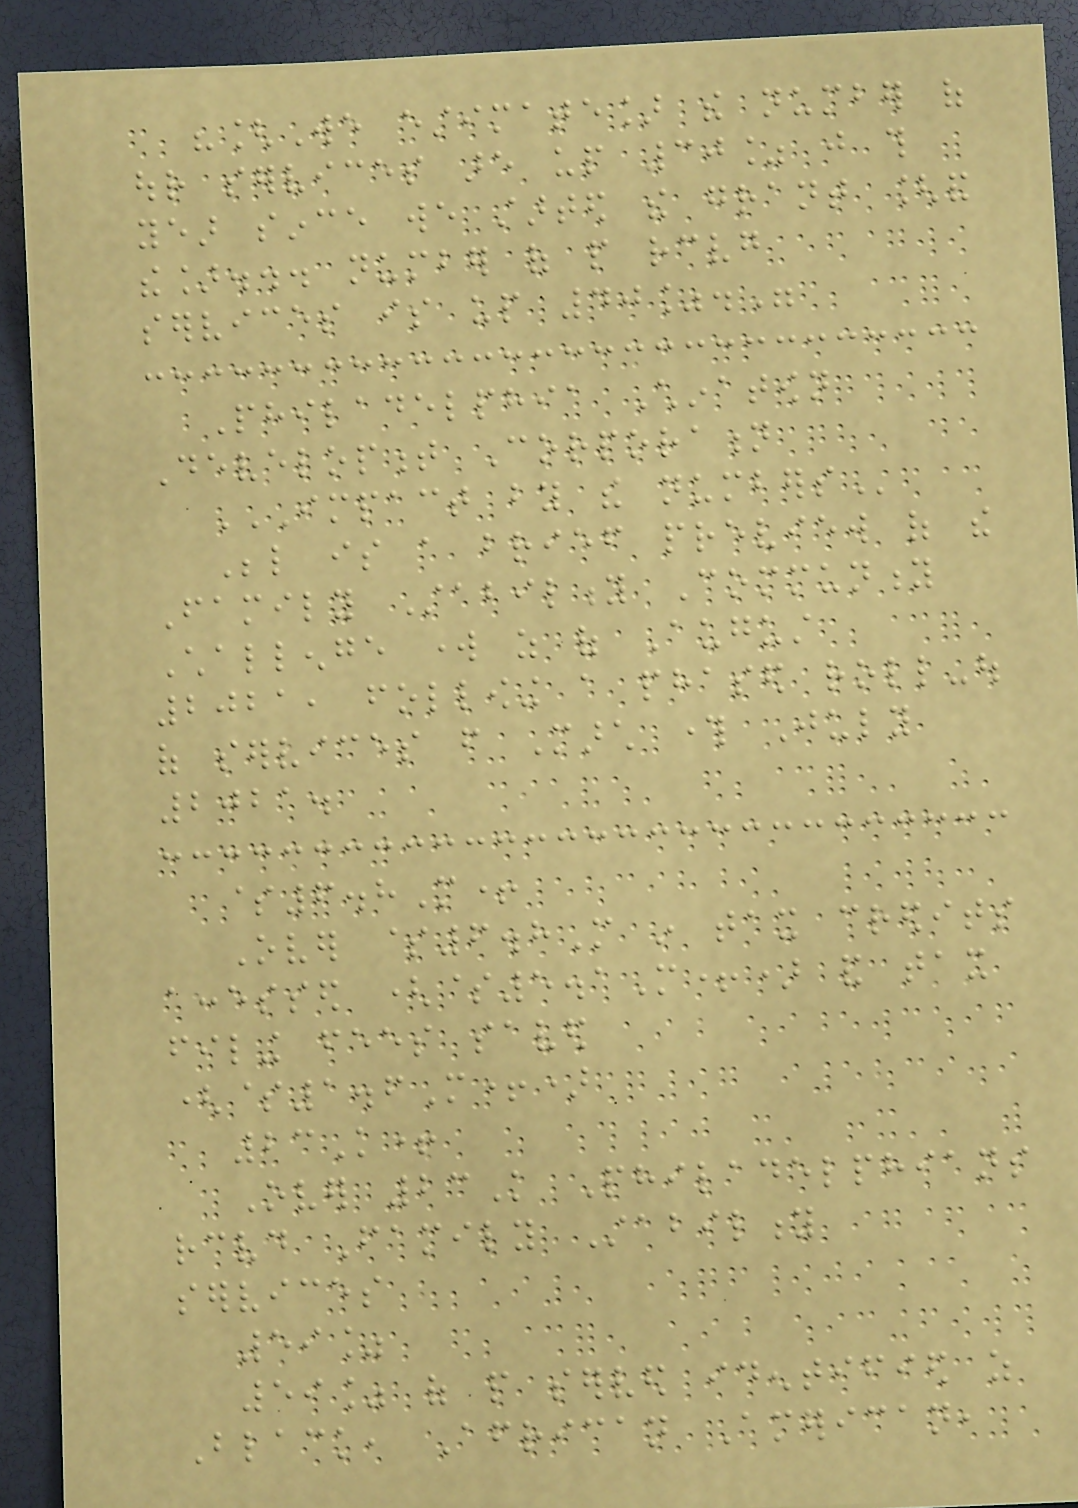"[We estimate] the number of
our services are up 30% just this
year since we started the grant [and
the]... number of people receiving
services is up 40%."
Philadelphia Chinatown
Development Corporation
IMPACT BY THE NUMBERS
Below is a brief preview of the
Family Stability Community
Challenge work as of August
2021, following a phased roll-out
of services from March through July
2021.
$6.8M+
Over $6.8M in tax credits
accessed ($5.1M+) and tax
filing fees saved
($1.6M+)
23K+
Over 23K Philadelphians
received Family Stability
services
59%
59% of people served identified as
Black, African American,
